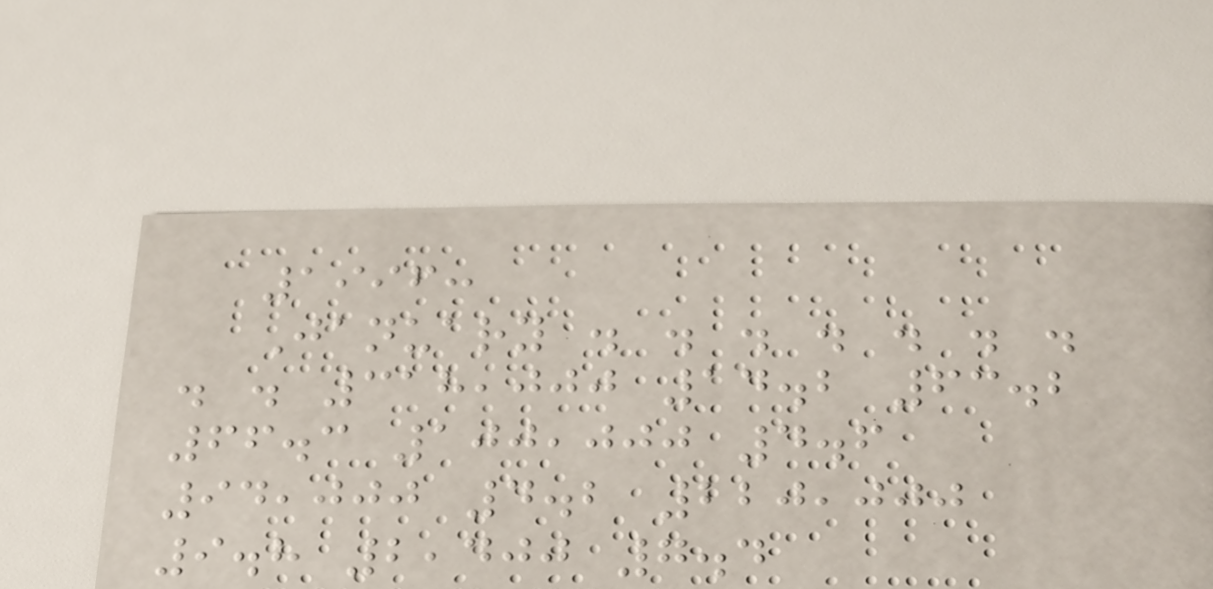1996:
January . . . . . . .
. . 318,000 14.2 63.2
66.3 100,000 4.6
94,000 4.2 220,000
9.8 2,400 7.4
